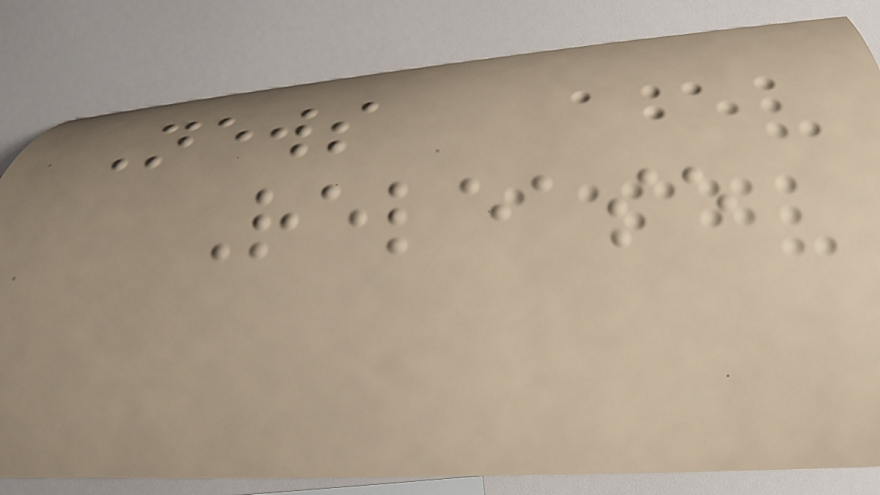News
Release
